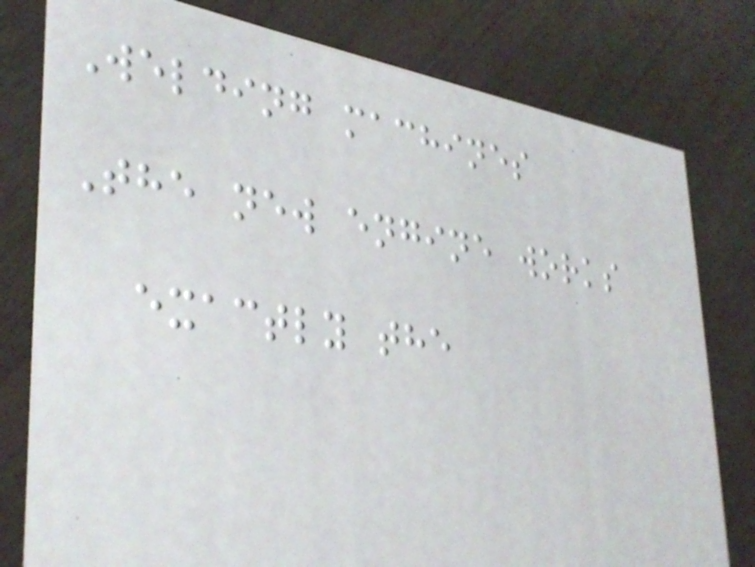Welding machines
The new engine works
exactly the
